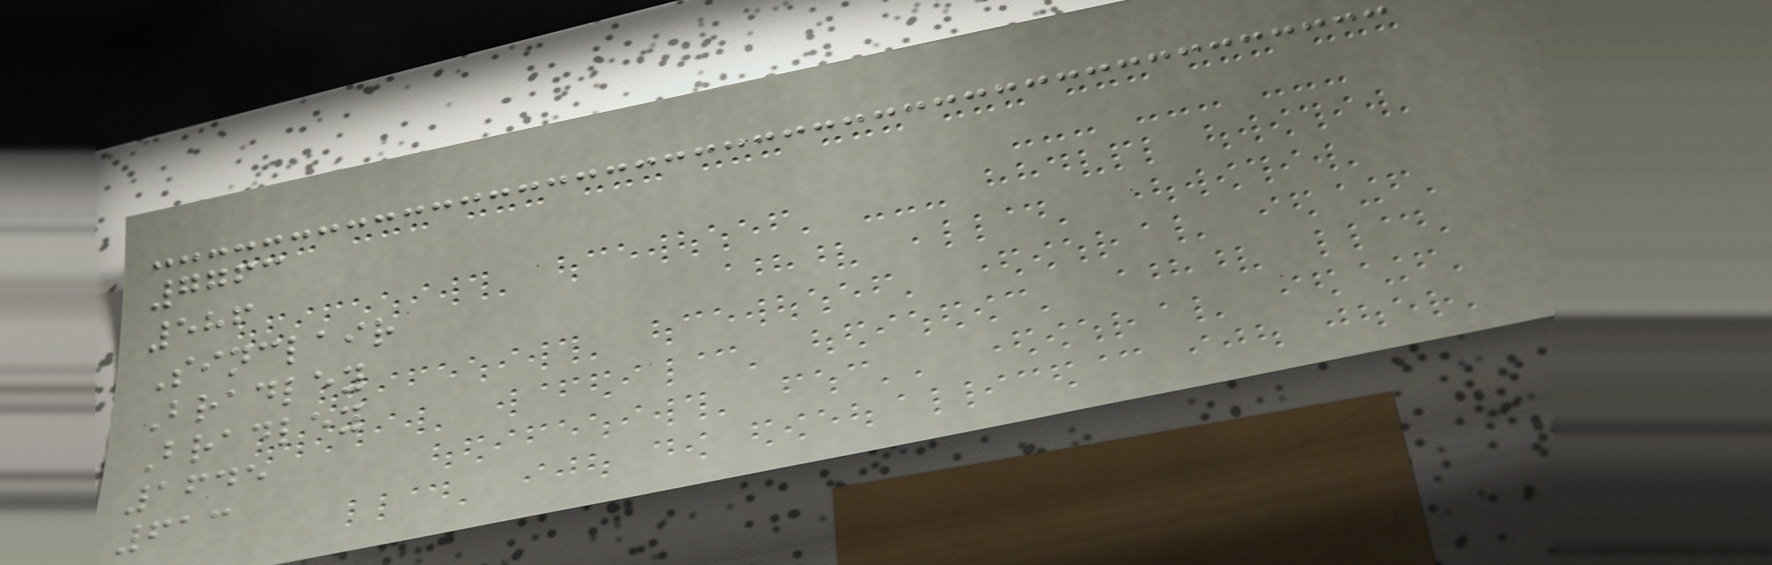7763
586
Sinclair
Bradley
Bradley
1645
613
